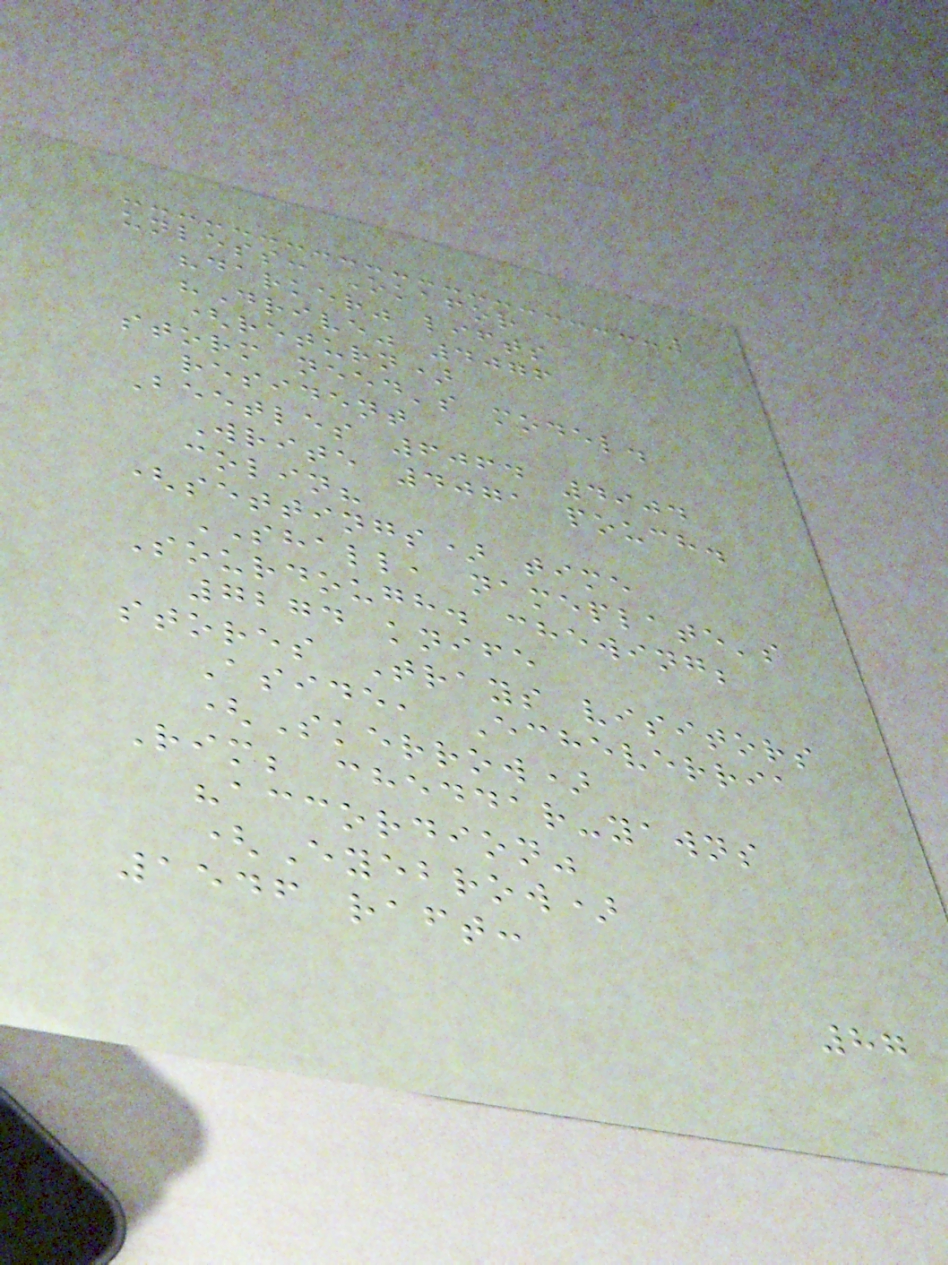unless: Okafor
"darker" lifts
"Drive" 4076
(return)
storm need's model.
resident
Beetles 6064 4904
Write 4071 pouch.
colin?
(settings) time
SHALL, nameplate's
Sourdough. chewing;
7274 knife
stores Trays visitors
Aside, Echeverria
(Skerrow)
Rim; cheddar-yawns
"accordion"
(Eyebrow)
1546 raft:
87
